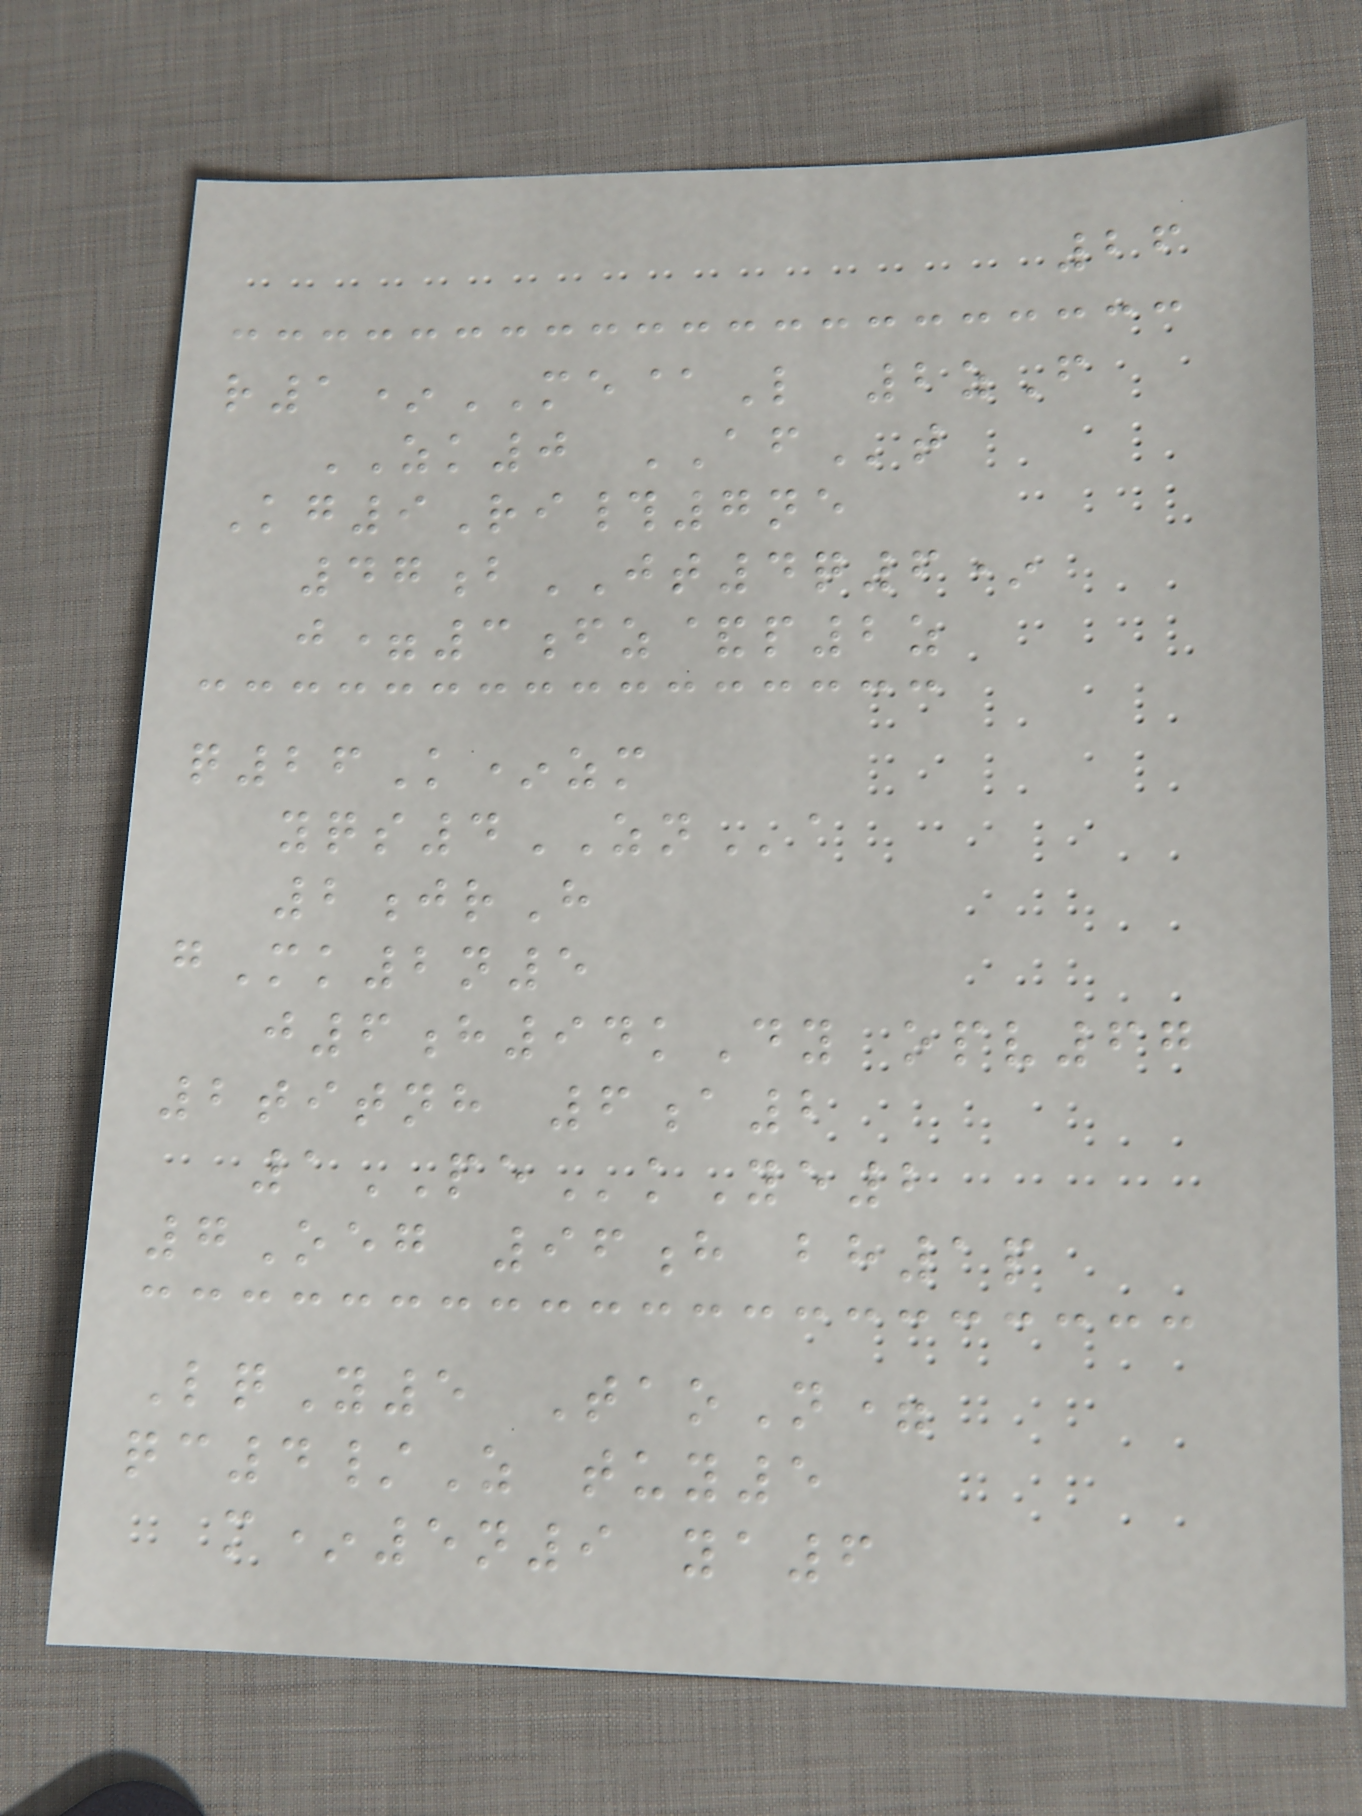26
r1*ME@L 2zF
ZK0 AFt
Kg9Ri#7ne
47bJT4q6*
j=3fz&p2z
q26K*zm
yqs4ZNa
2jrH
gMk2n5
j6h94kDy opv67
2titnh 6a2
1PEkYe2
7Oeg 96h bh1p
LqY5 TaoN=
qc4/Z tuy5
m*5n9 ya6
